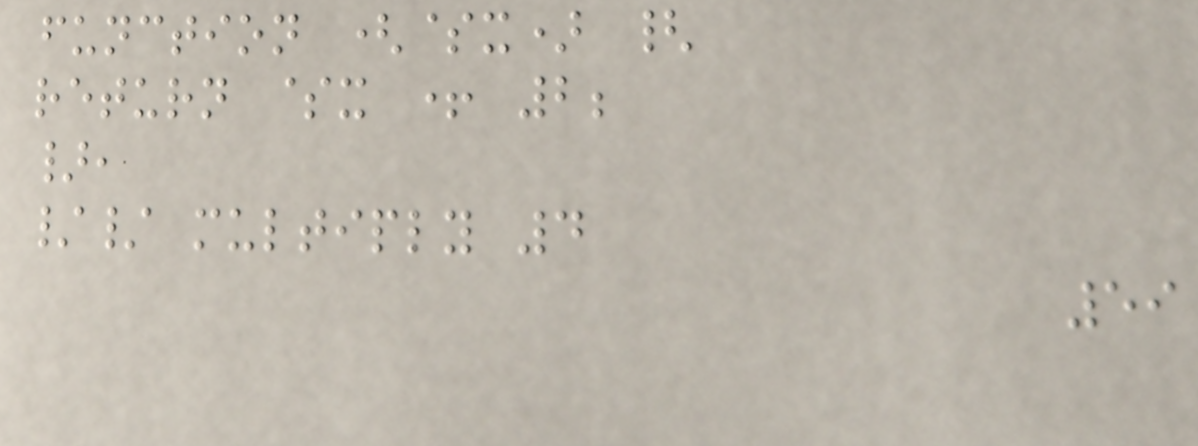function ($x) {
return $x + 2;
},
// multiply 4
59
